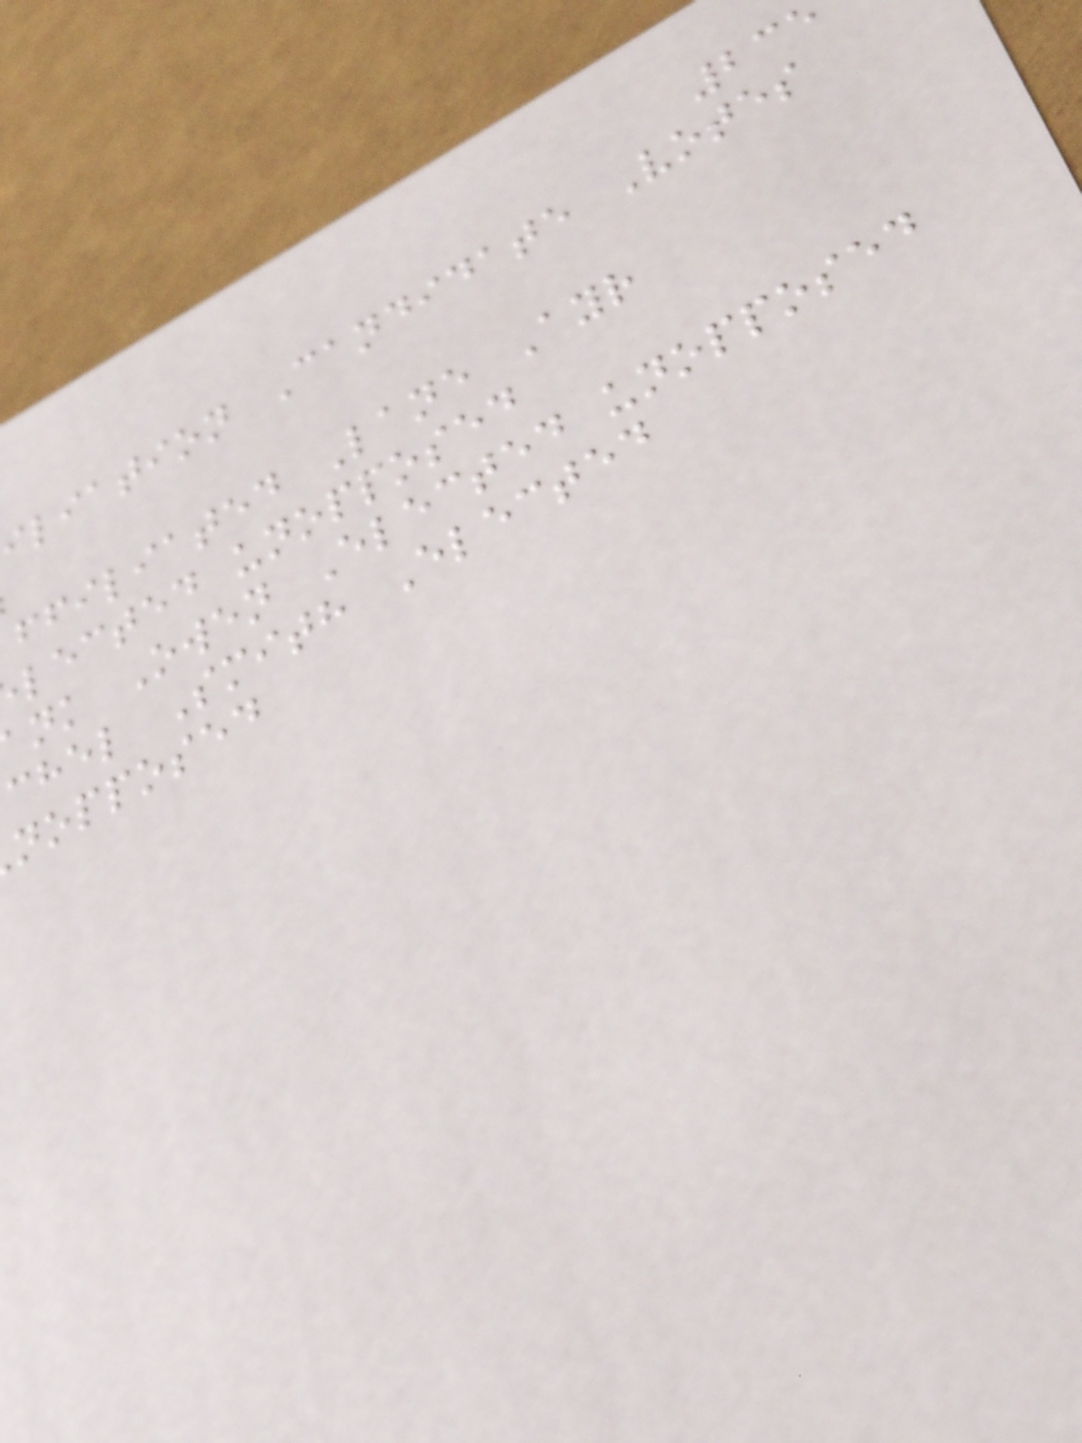235
iliation Candidate Votes
ffiliated Lane Ayr
lected unopposed
nk Owen Elected unopposed
chel Smith Elected
nopposed
